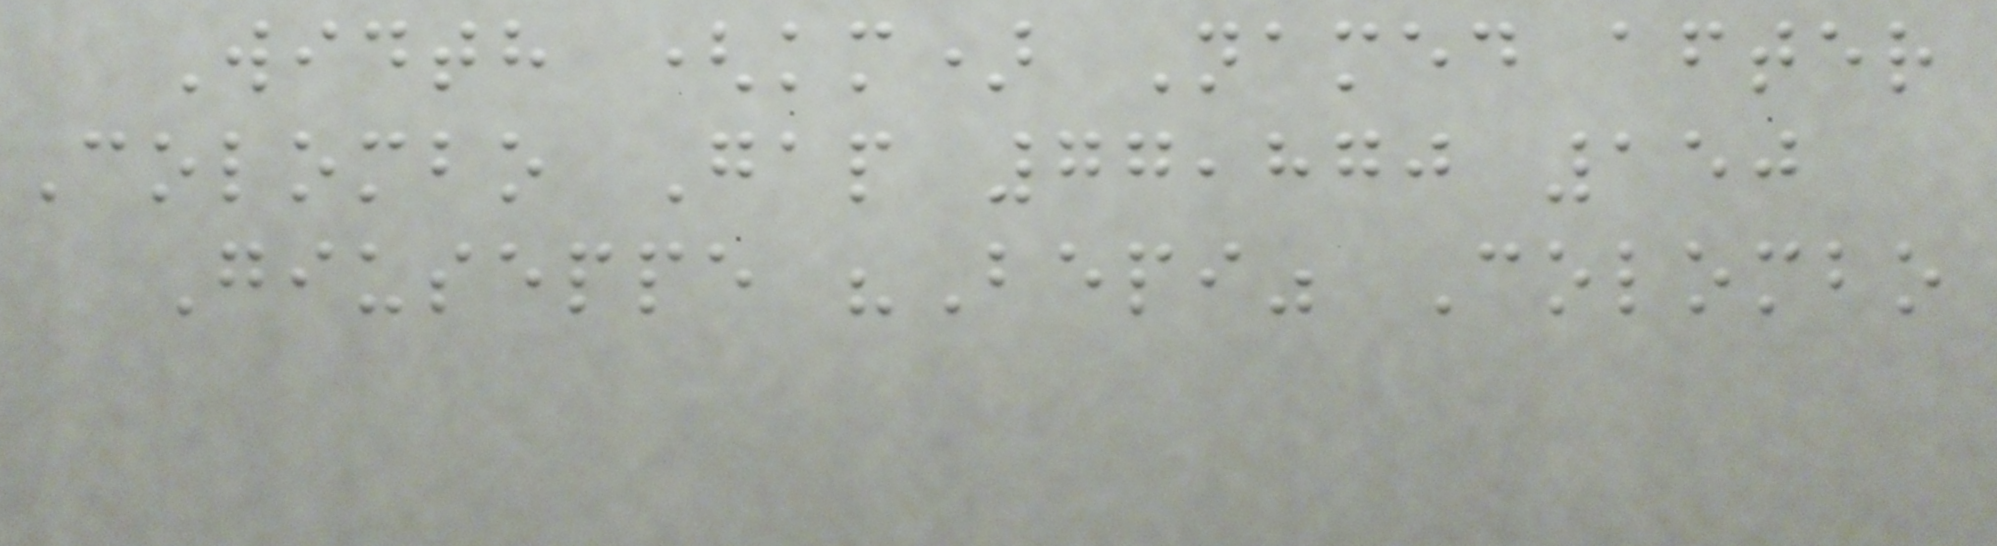Width (km) Named after
Colombo Gap 77,870 150
Giuseppe "Bepi" Colombo
